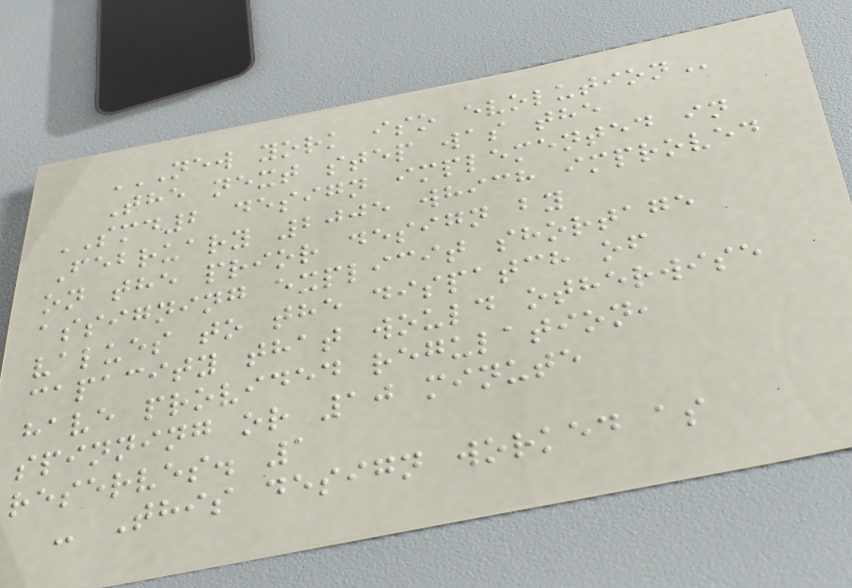NEW YORK ISO EVOLUTION
The next step was the
SMD2 design implemented in
February 2005 which improved
on the prior design by
assigning explicit shortage
values to the dispatch of
capacity that would otherwise
have provided regulation,
spinning or 10 minute
reserves. 1
- This design worked as
